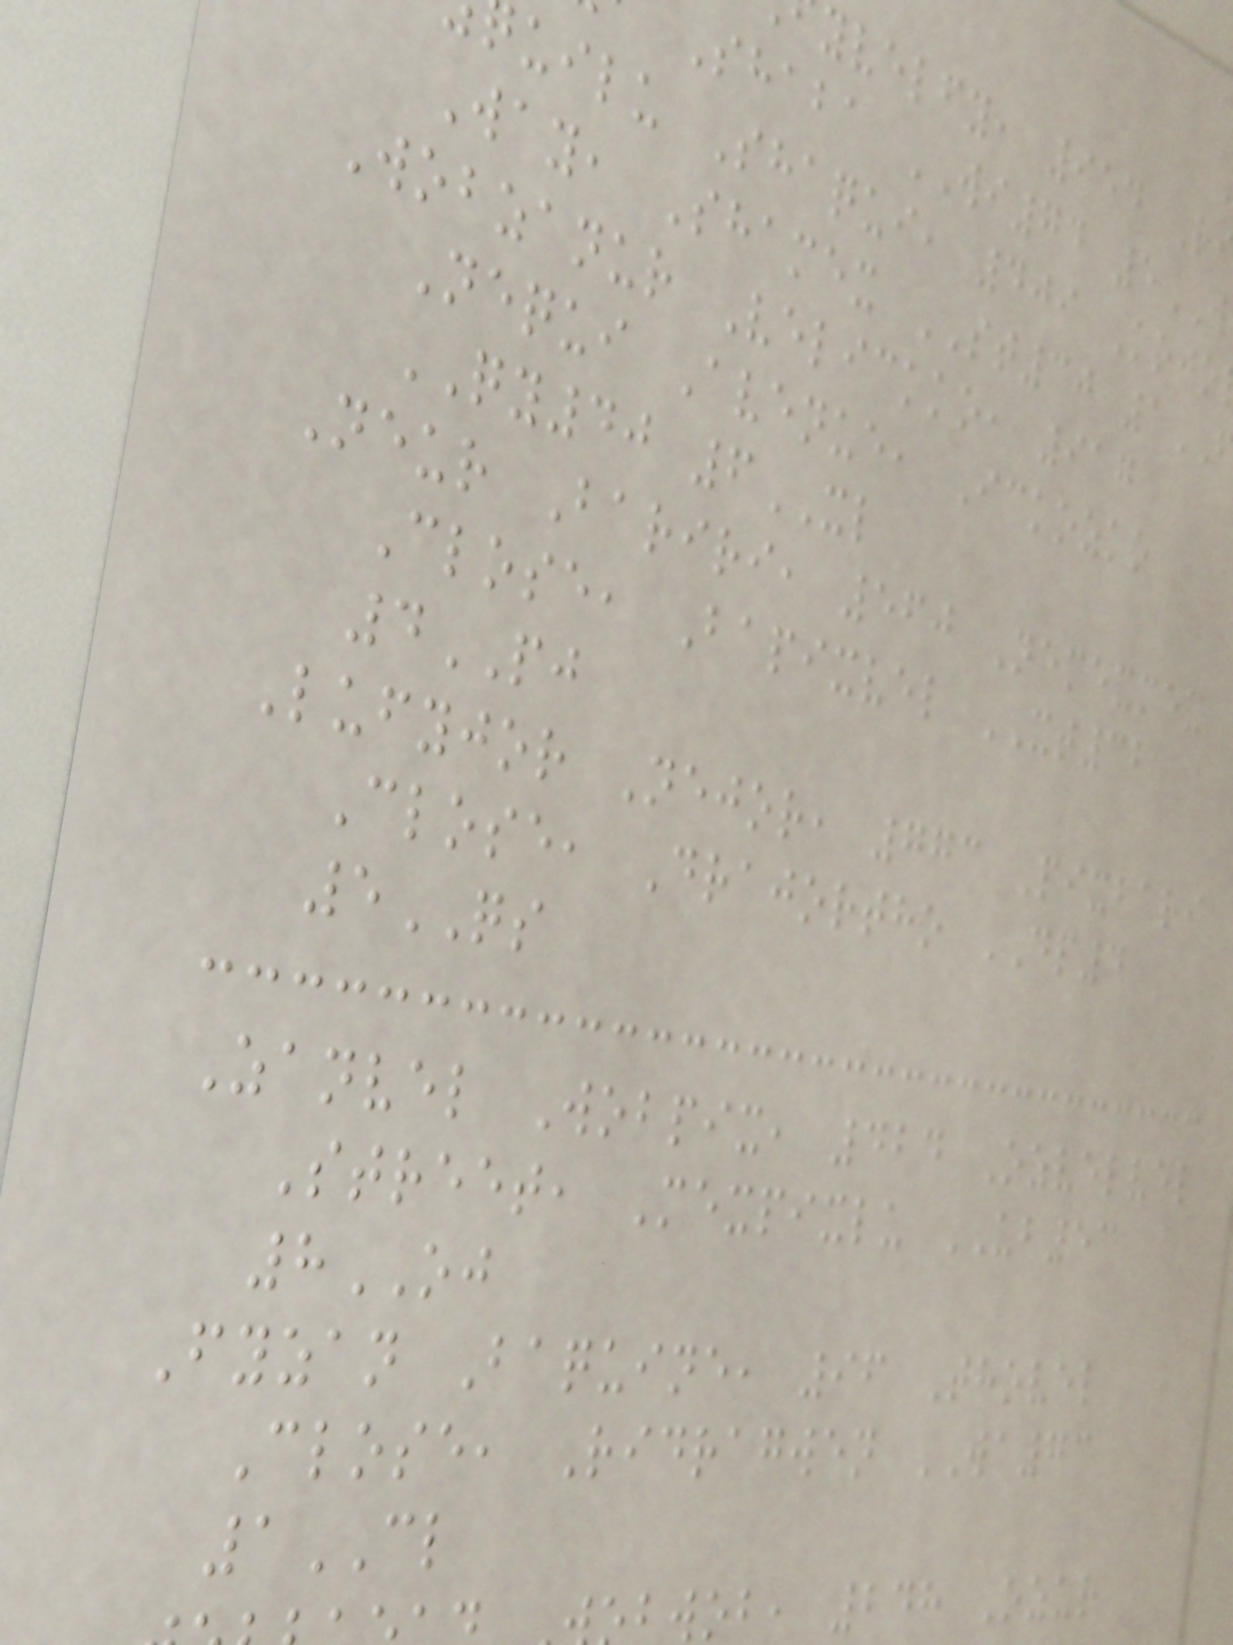yvelfy, 954 R
Shaba WI74 5
uilu Shaqui, 409 Kojo
Way, Shamex ST30 1
Wobzanur Velickko, 917
Nequi Avenue, Ickozko
QY40 6XL
Neur Bariri, 560 Nemexmex
Close, Bapixvel XT32
4PJ
Lufyjor Nejor, 773 Pixbari
Close, Drajortho DP4
5QS
Zanvel Wobpix, 424 Ozvelvel
Street, Mexpixlu UB53
8OJ
Fyzan Baquine, 96 Thovel
Close, Ridragwen WA73
1CL
bwob, 248 Ozur
